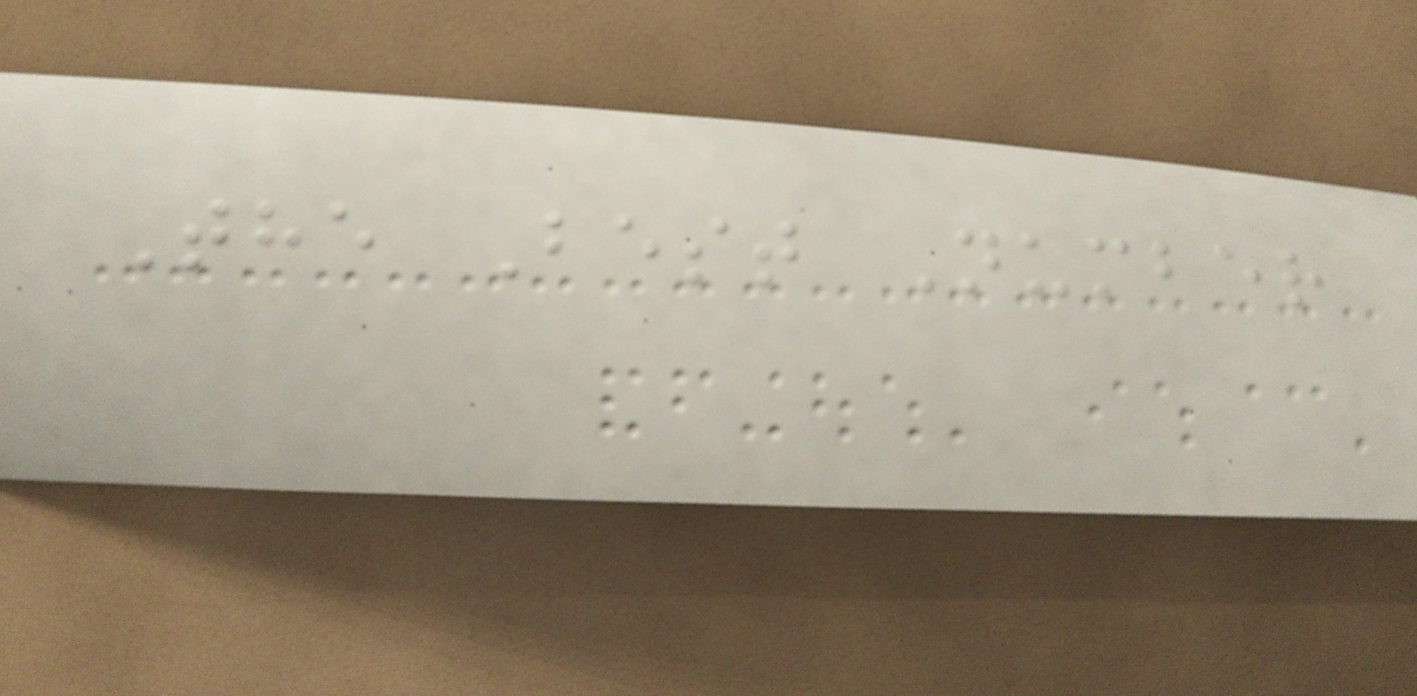The Best Number
